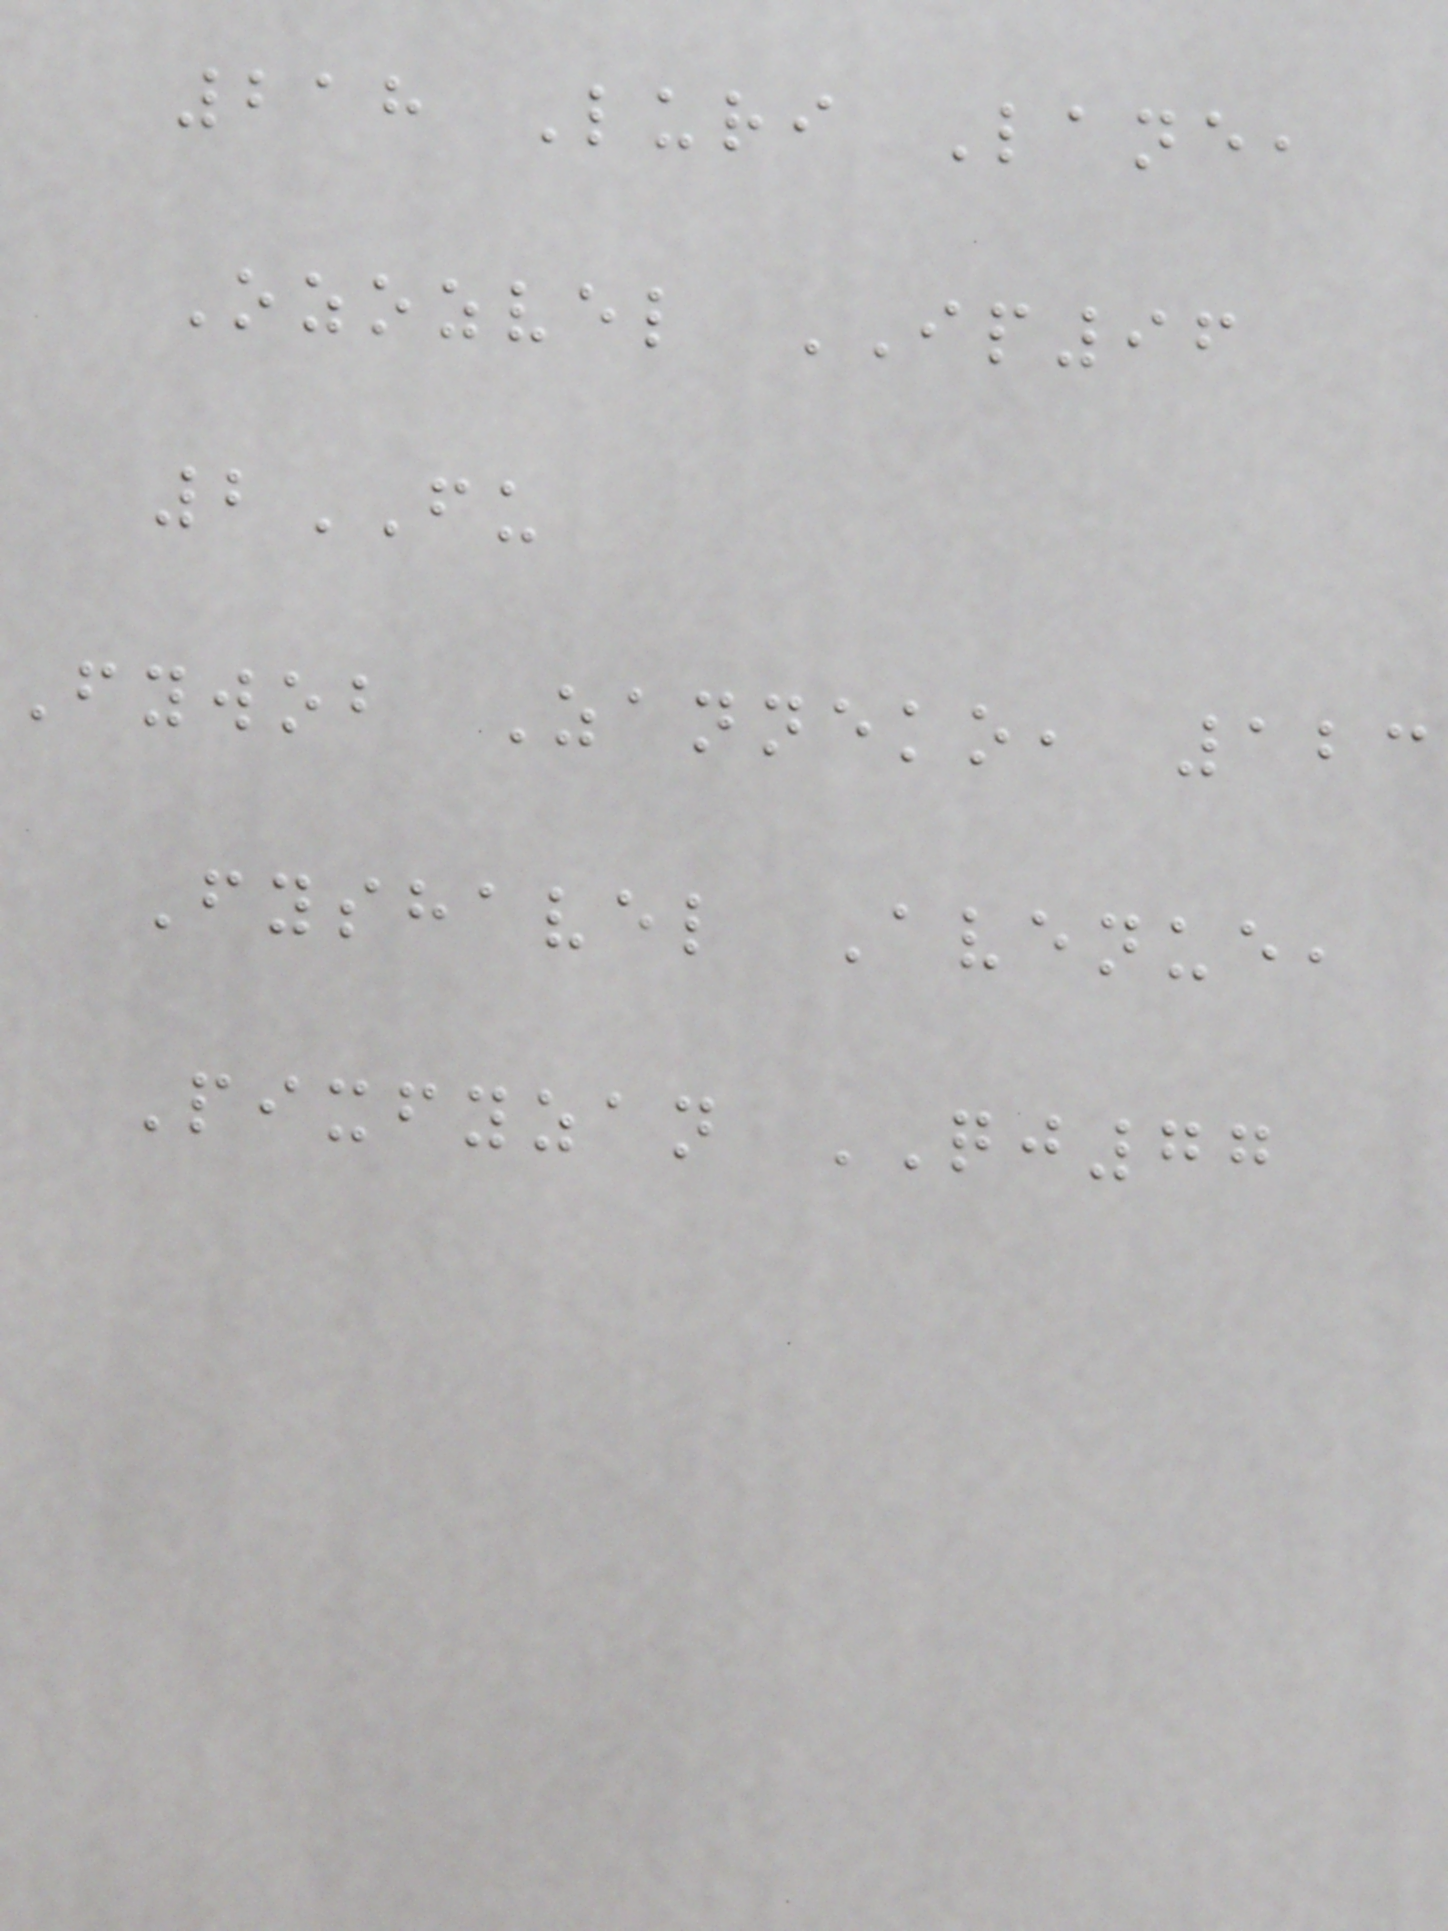218 Luri Lane,
Ozozvel IP96
2FU
Fywob Zanneko, 123
Fyshavel Avenue,
Pixfyzan QJ77
